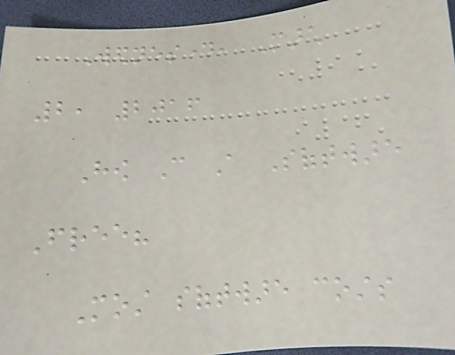Wednesday, March
2, 2016
How Can A Software
Free?
Most software costs
